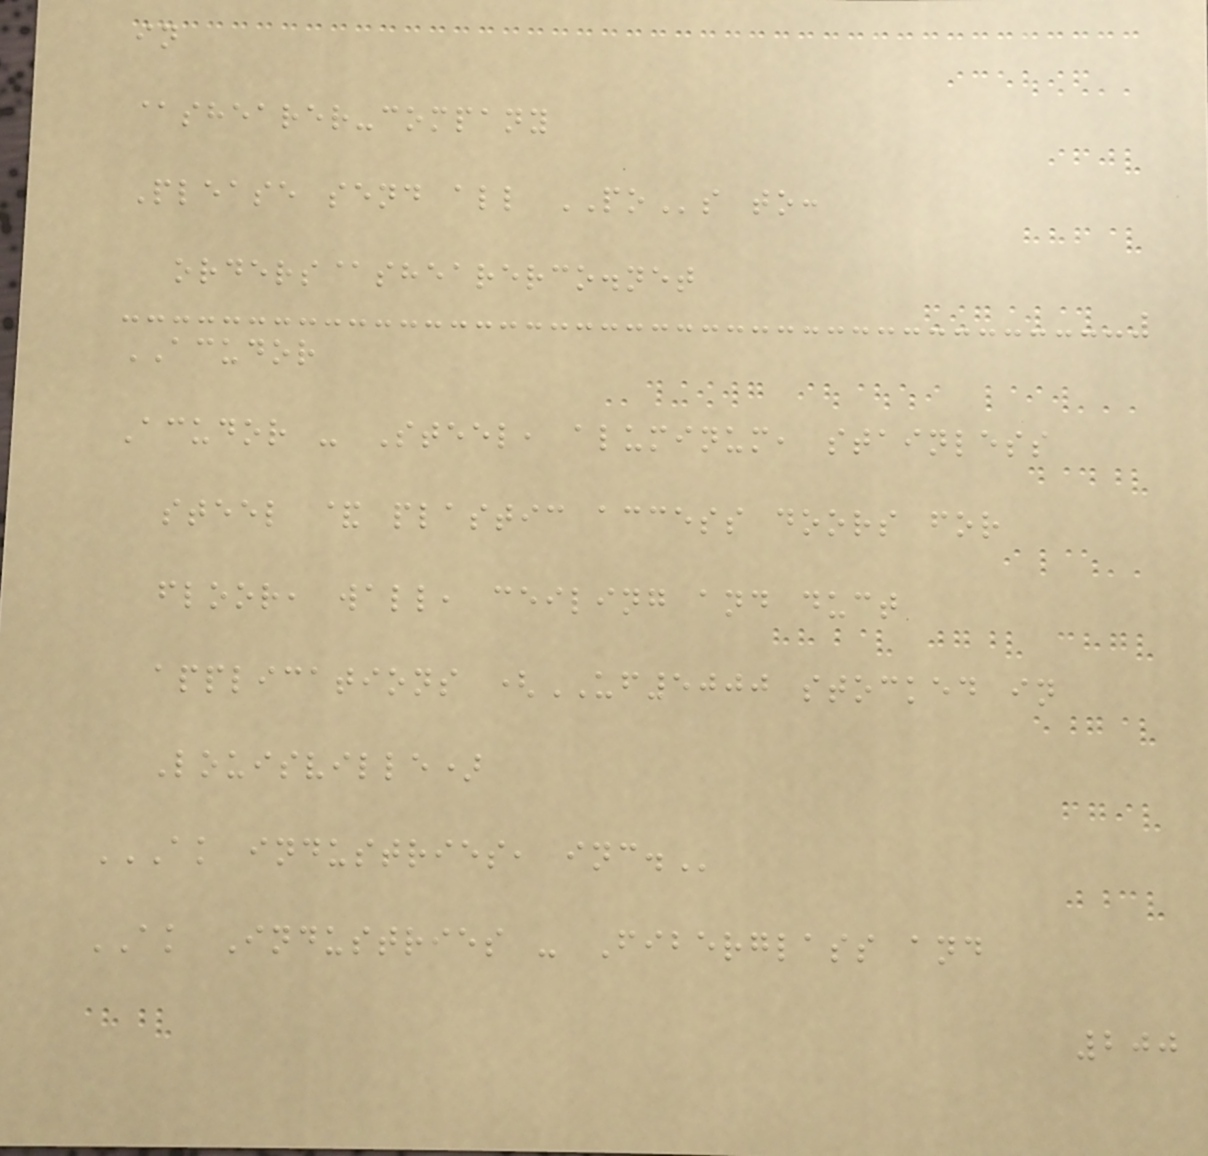in
@shearer-company
Please send all POs to:
orders@shearerco.net
ACUDOR
Acudor - Steel, aluminum, stainless
steel & plastic access doors for
floor, wall, ceiling and duct
applications (UF5000 stocked in
Louisville)
AK INDUSTRIES, INC.
AK Industries - Fiberglass and
200
